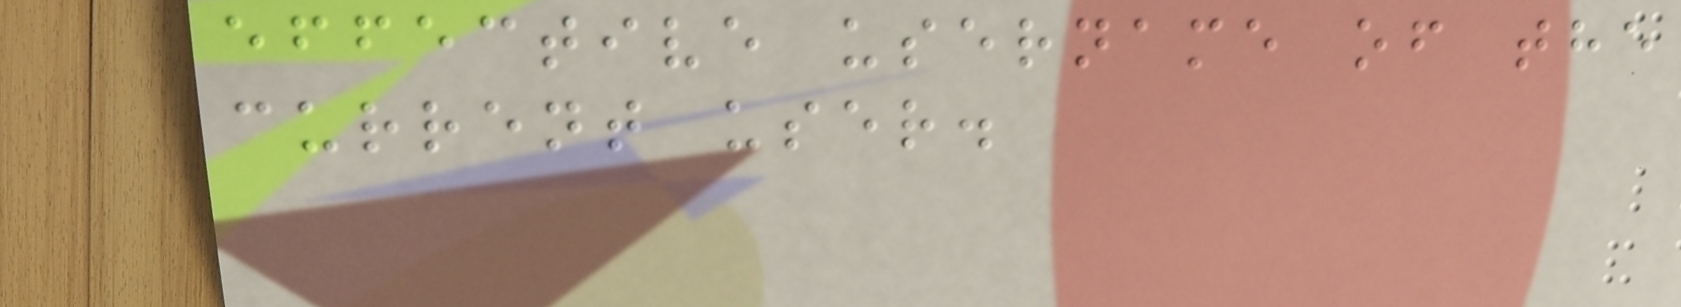effective username of the
current user.
